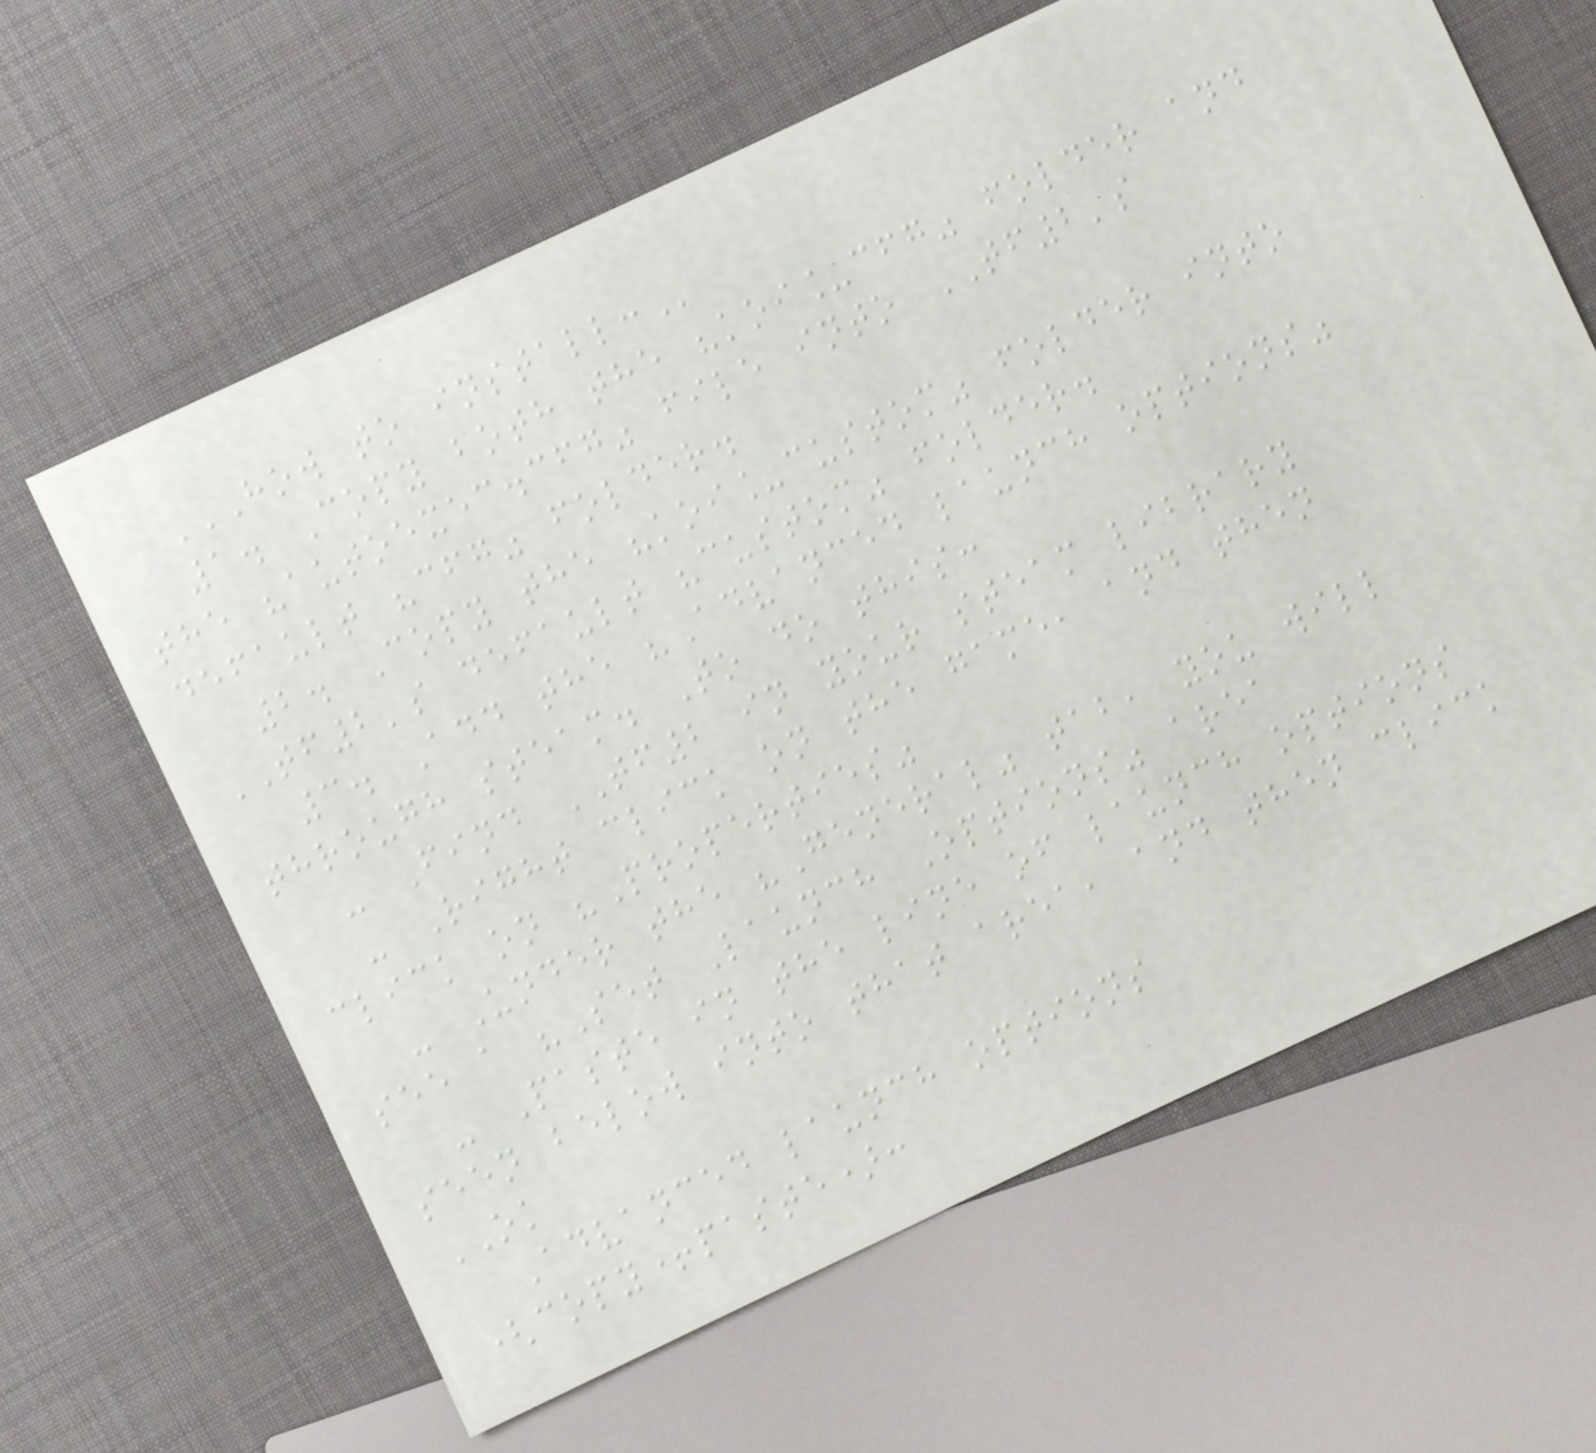HOW TO INSTALL:
1. Copy both the "koi_cfg" folder and
the "autoexec.cfg" file into TF2's
default "cfg" folder.
2. Copy the "koi_custom" folder into
TF2's default "custom" folder.
3. Add the "Advanced launch options"
through steam. To do this:
- Find TF2 in your steam library
- Right click on the game, and then
click on "Properties"
- Under the "General" tab, you will
see a "Set Launch Options" area
- Paste in the line of launch options
seen below into that area, and then click
OK
Advanced launch options
(copy+paste):
